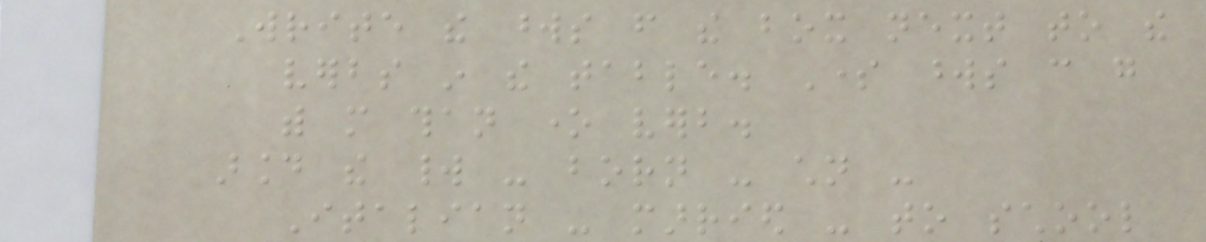Write the words from the box next to the
verbs in the table. Some words can go
with more than one verb.
around the world - born - children -
Italian - married - to school
